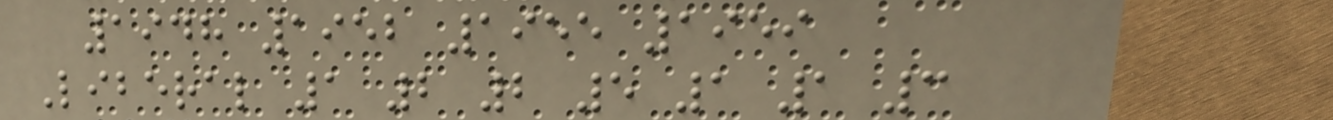1948 1952 1955 1959
Liberal 1 2 2 5 1 1 3
